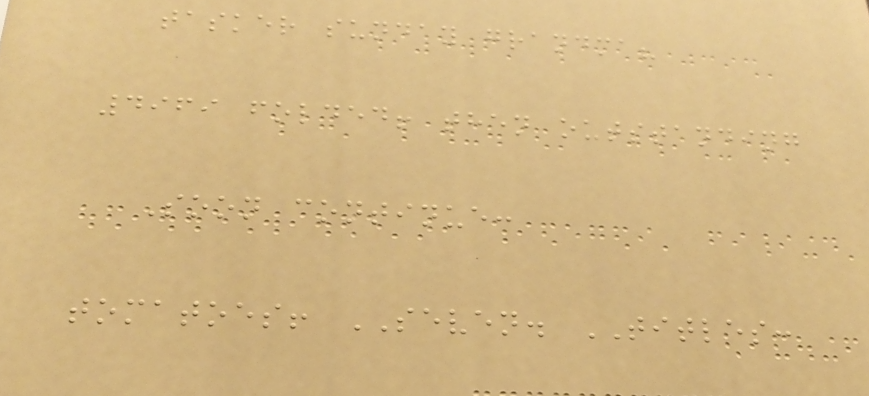tasker sunday grandma?
4969 folded! then outstanding
Soon continue:
tomatoes! SEVEN. TITLES:
